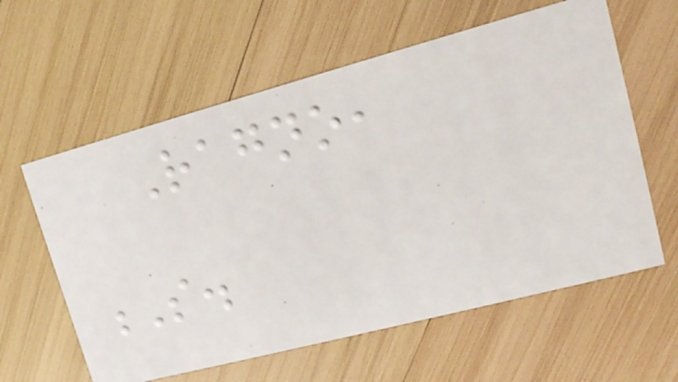Ragno,
S.
